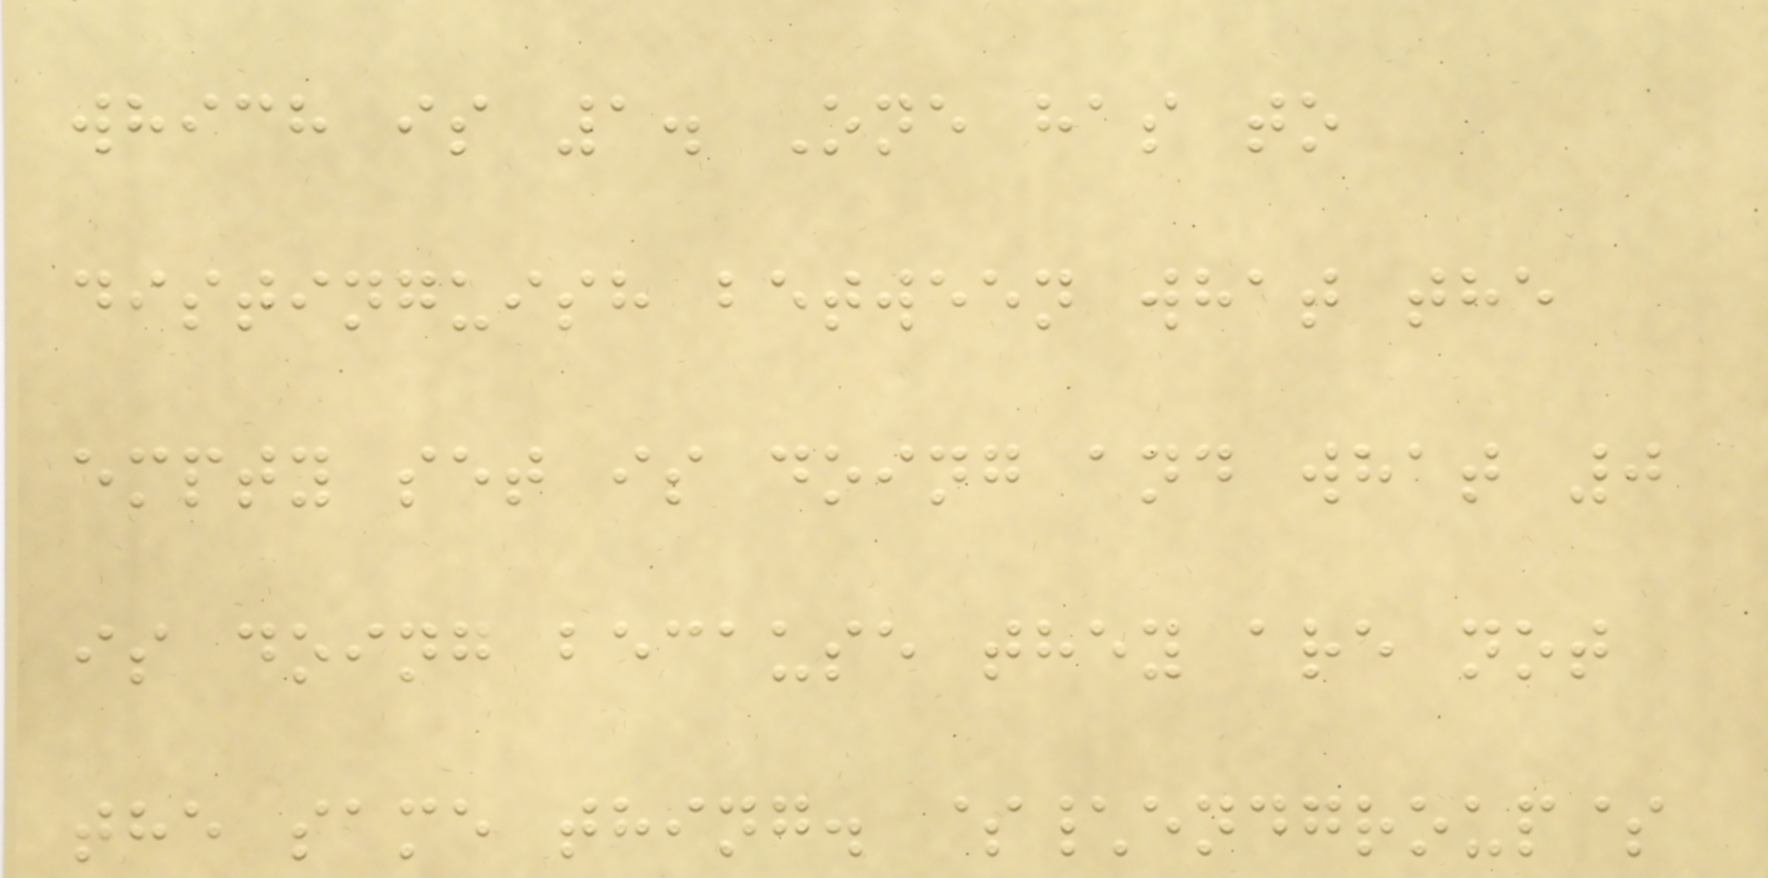which is 1. One has to
distinguish between what the
empty set is doing and what 0
is doing because they are not
the same thing. $\endgroup$
